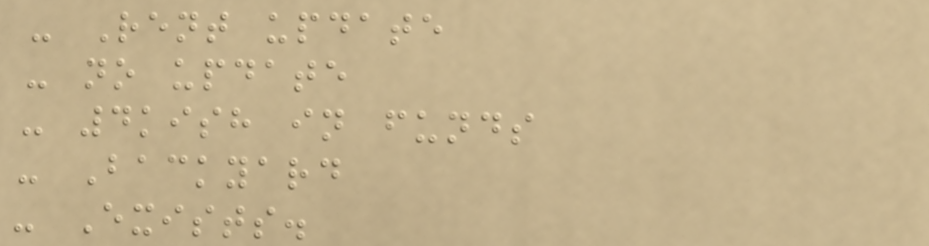- Rent update
- no update
- 4kish in funds
- Backyard
- Exists.
